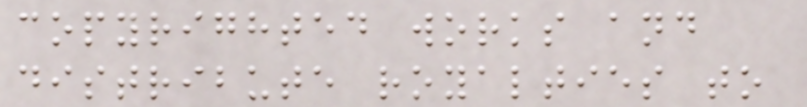copyrighted works and
distribute royalties to
